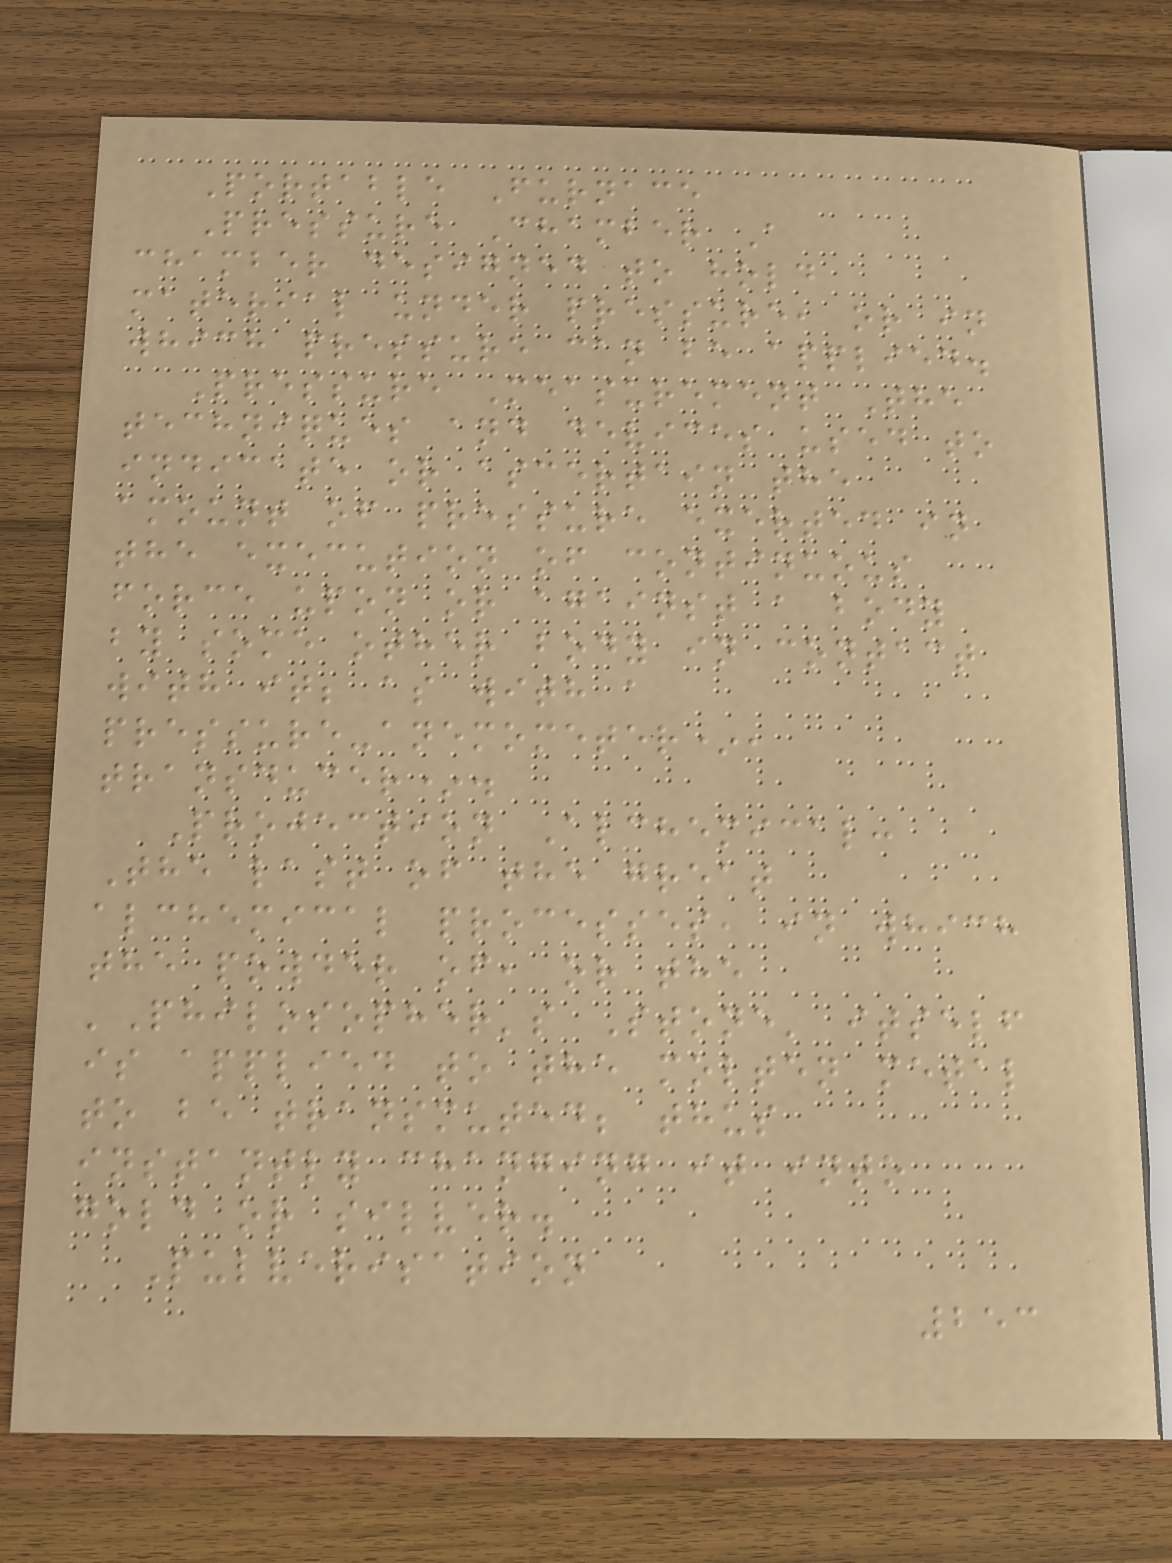Portable Furnace
Pressure Chamber A
chamber designed to hold
material under pressure, or in
which pressure can be applied.
Pressure Measurement The
techniques and devices used to
indicate or ascertain the
amount of pressure exerted in
the execution of continuous
force upon or against a body
by some other body in contact
with it; as with a
pressure-anemometer*,
transducer*.
Projection Alchemical:
The last of the great
alchemical processes, in which
the powder of, or the
'Philosopher's Stone' itself
is applied to the molten metal
to be transmuted; thus
instantly changing it into
gold or silver.
Pulverisation
253
